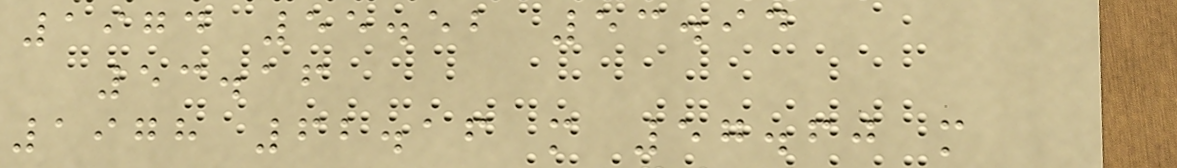1974 55.52 53.94
53.16
1978 62.16 m 57.60 m
